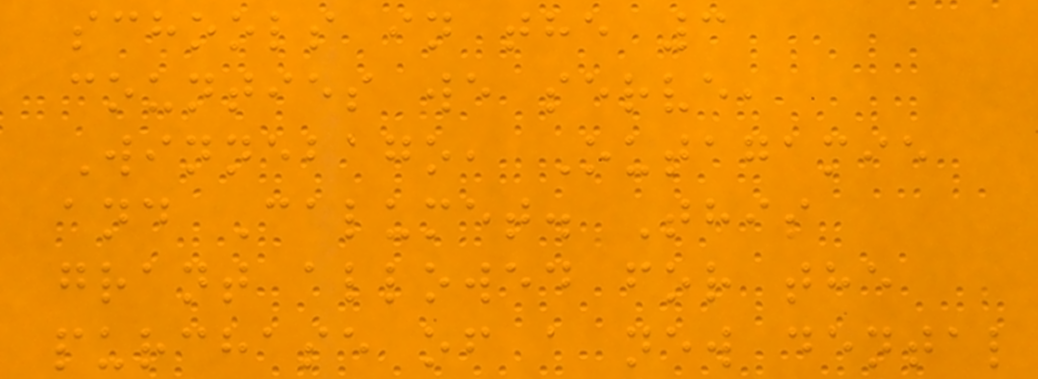schools in the 3
counties we serve,
Winnebago, Outagamie
and Calumet. This
grant allowed for the
purchase of a new dental
